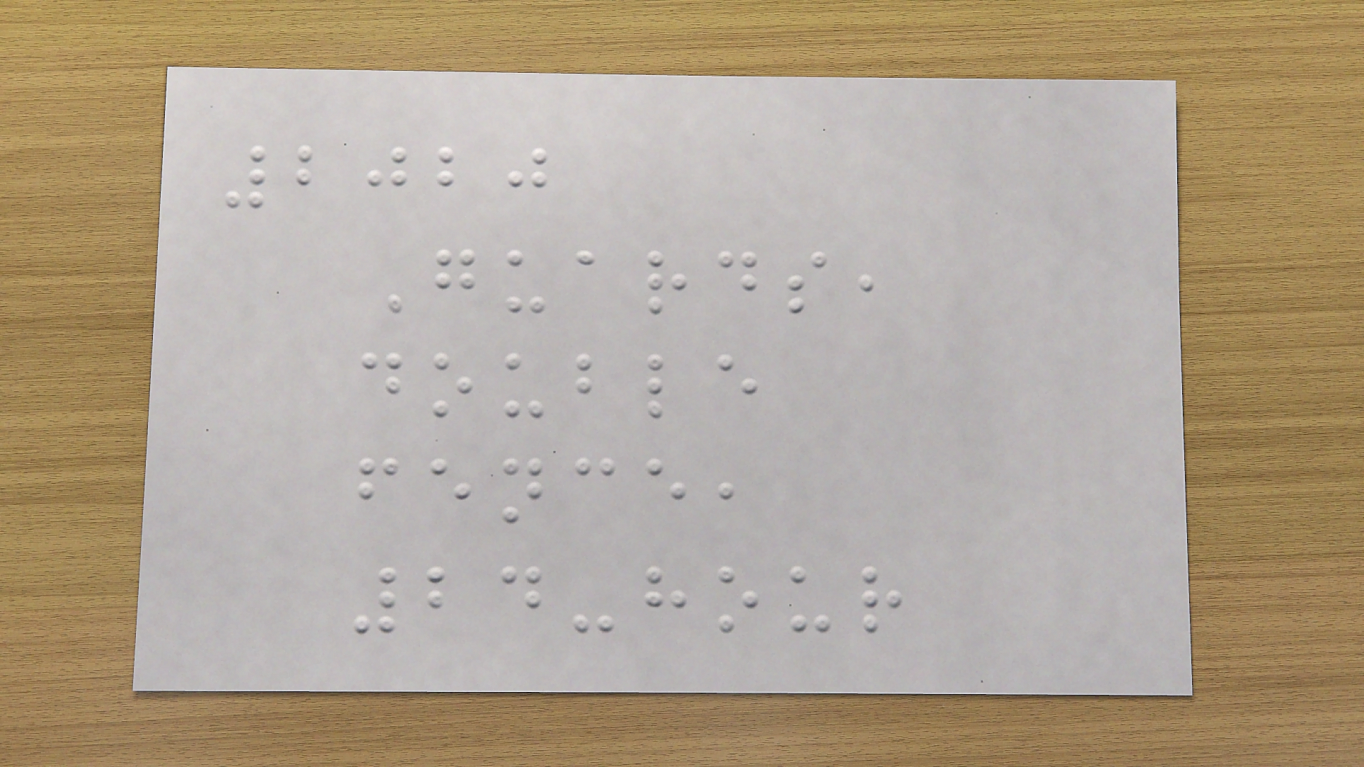2020
Guards,
double
fence,
24-hour
